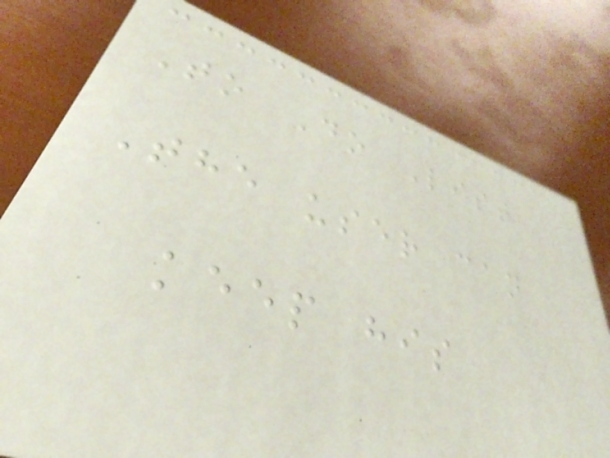To Do List
The user can
keep his
